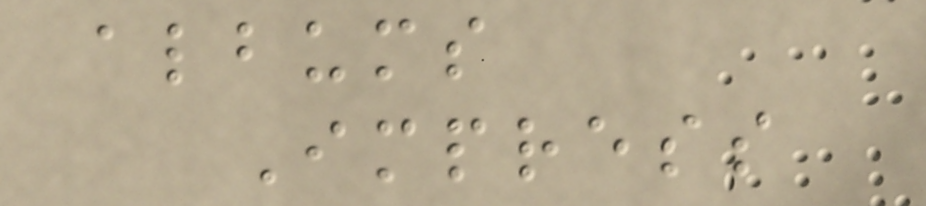albums
Impress
